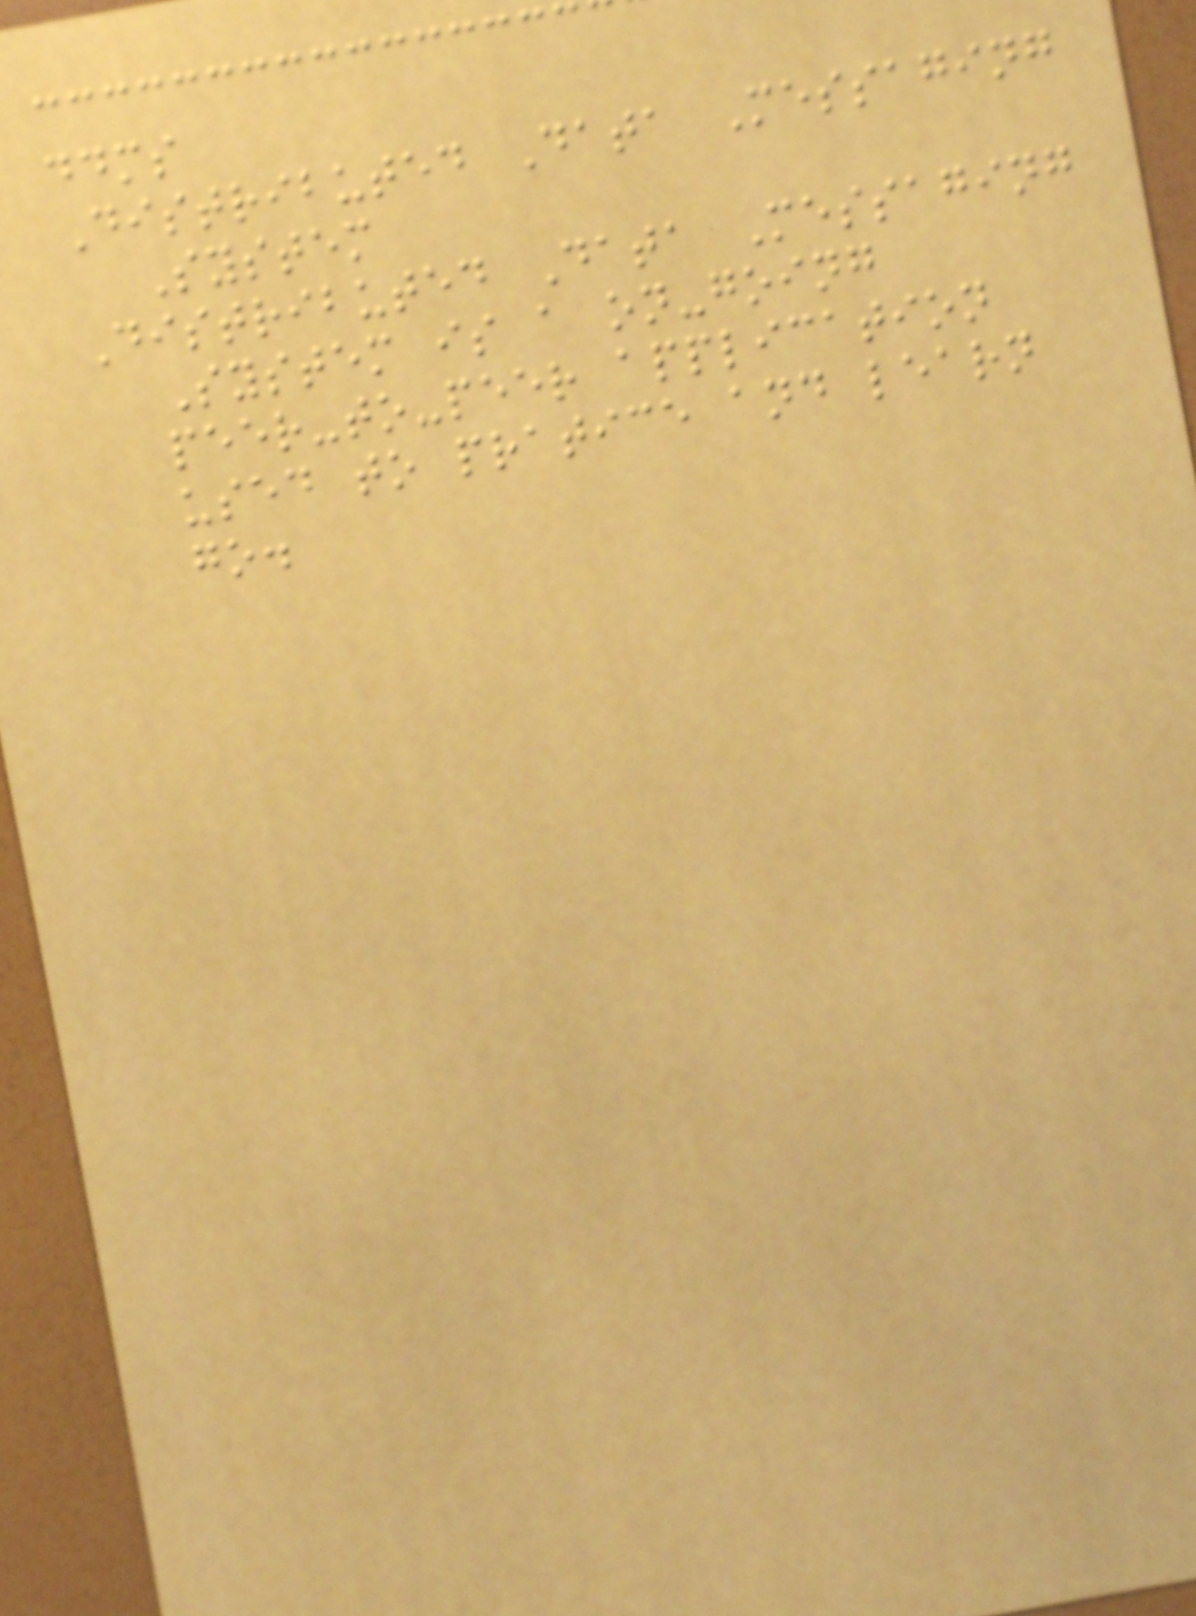ddms
Distributed Data Messaging
System
Distributed Data Messaging
System is a on-going
peer-to-peer application
used to pratice and learn
go.
